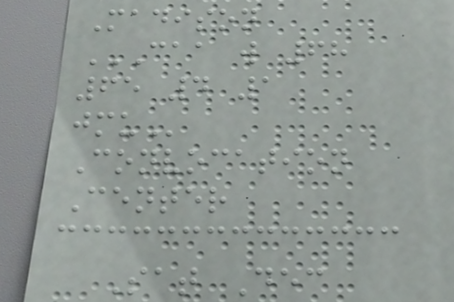Madison
CAA W 68
65 4 1
JMU
Convocation
Center
Sat Dec
